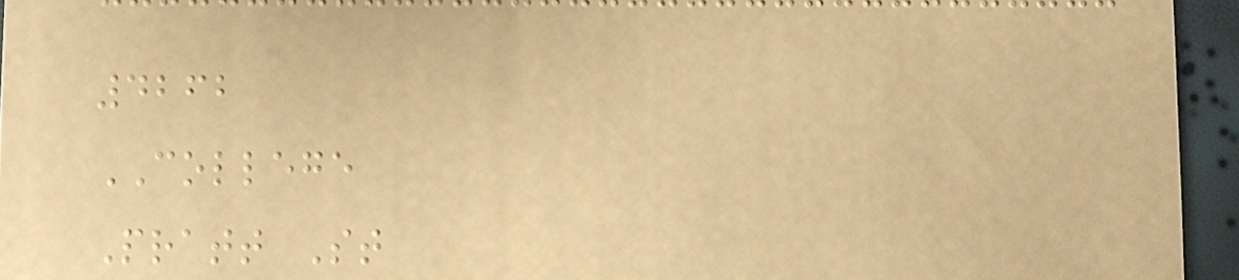4262
COLLEGE
Pratt St
